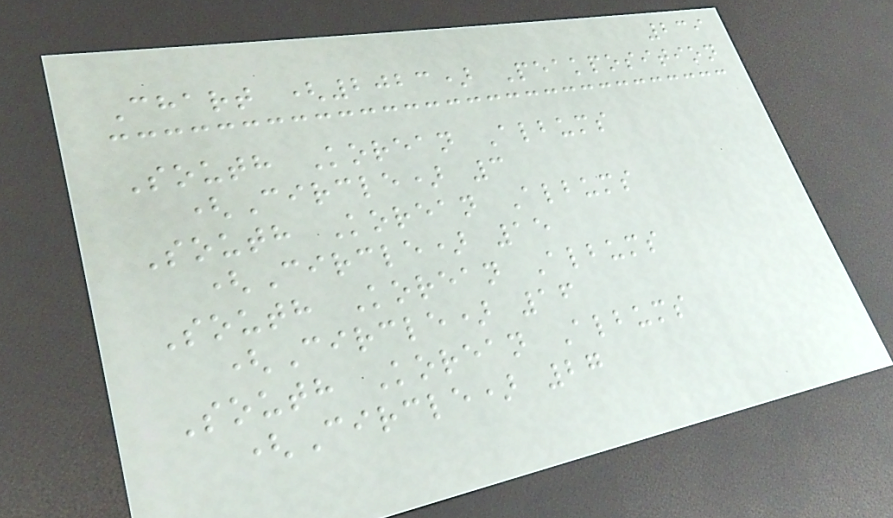239
Chart (2023) Peakposition
South Korean Albums
(Circle) 3
South Korean Albums
(Circle) 15
South Korean Albums
(Circle) 16
South Korean Albums
(Circle) 27
